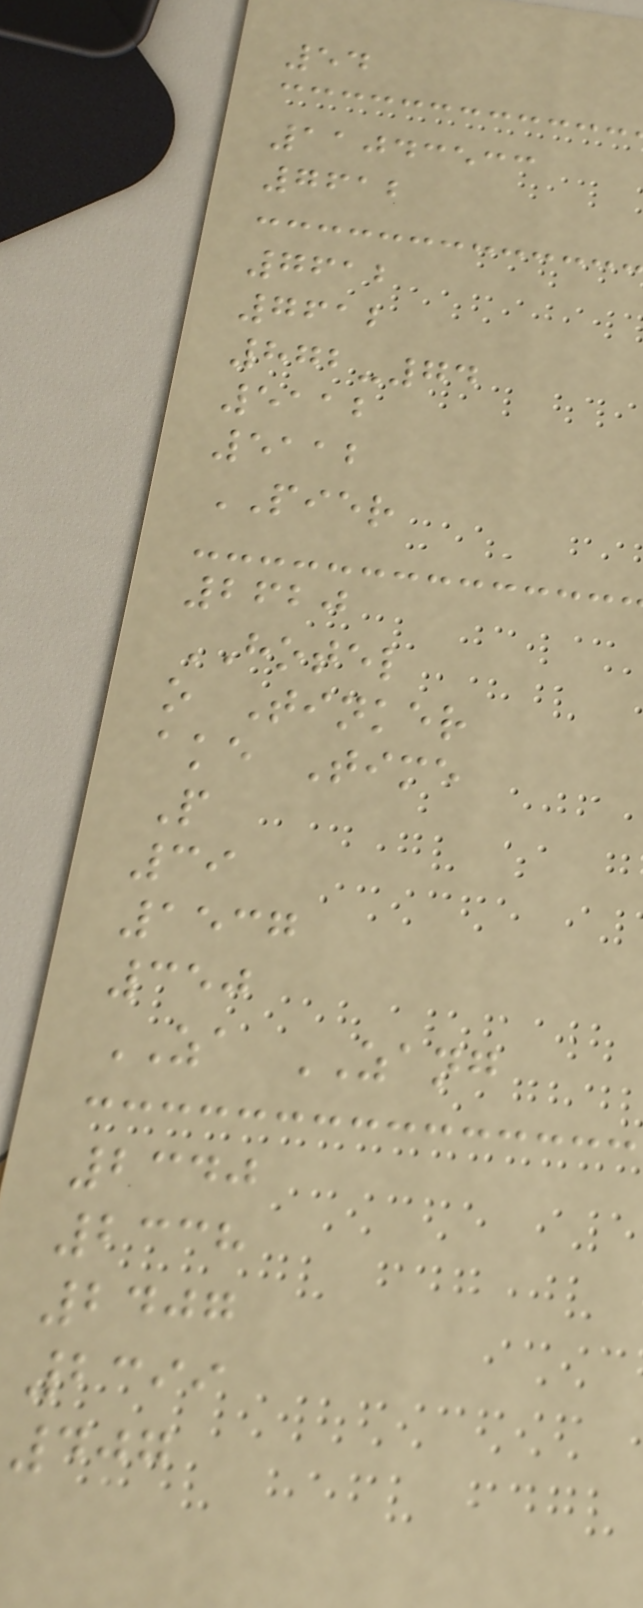54
11043533
7612
7612
7612
872-74
5112
5112
PIER
2620
HOTEL
o Tinker
ake Time
P
39
1537
350
ZA ZANG
2340
2338
2407
2399
407
